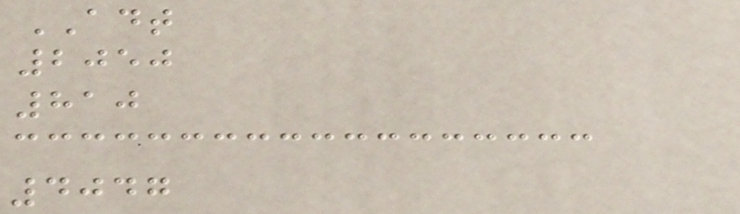ADT
2050
810
4047
